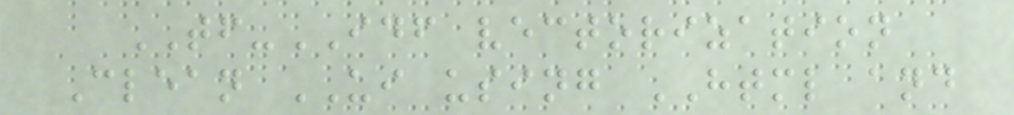TF-IDF vectorization
Clean UI using HTML and
